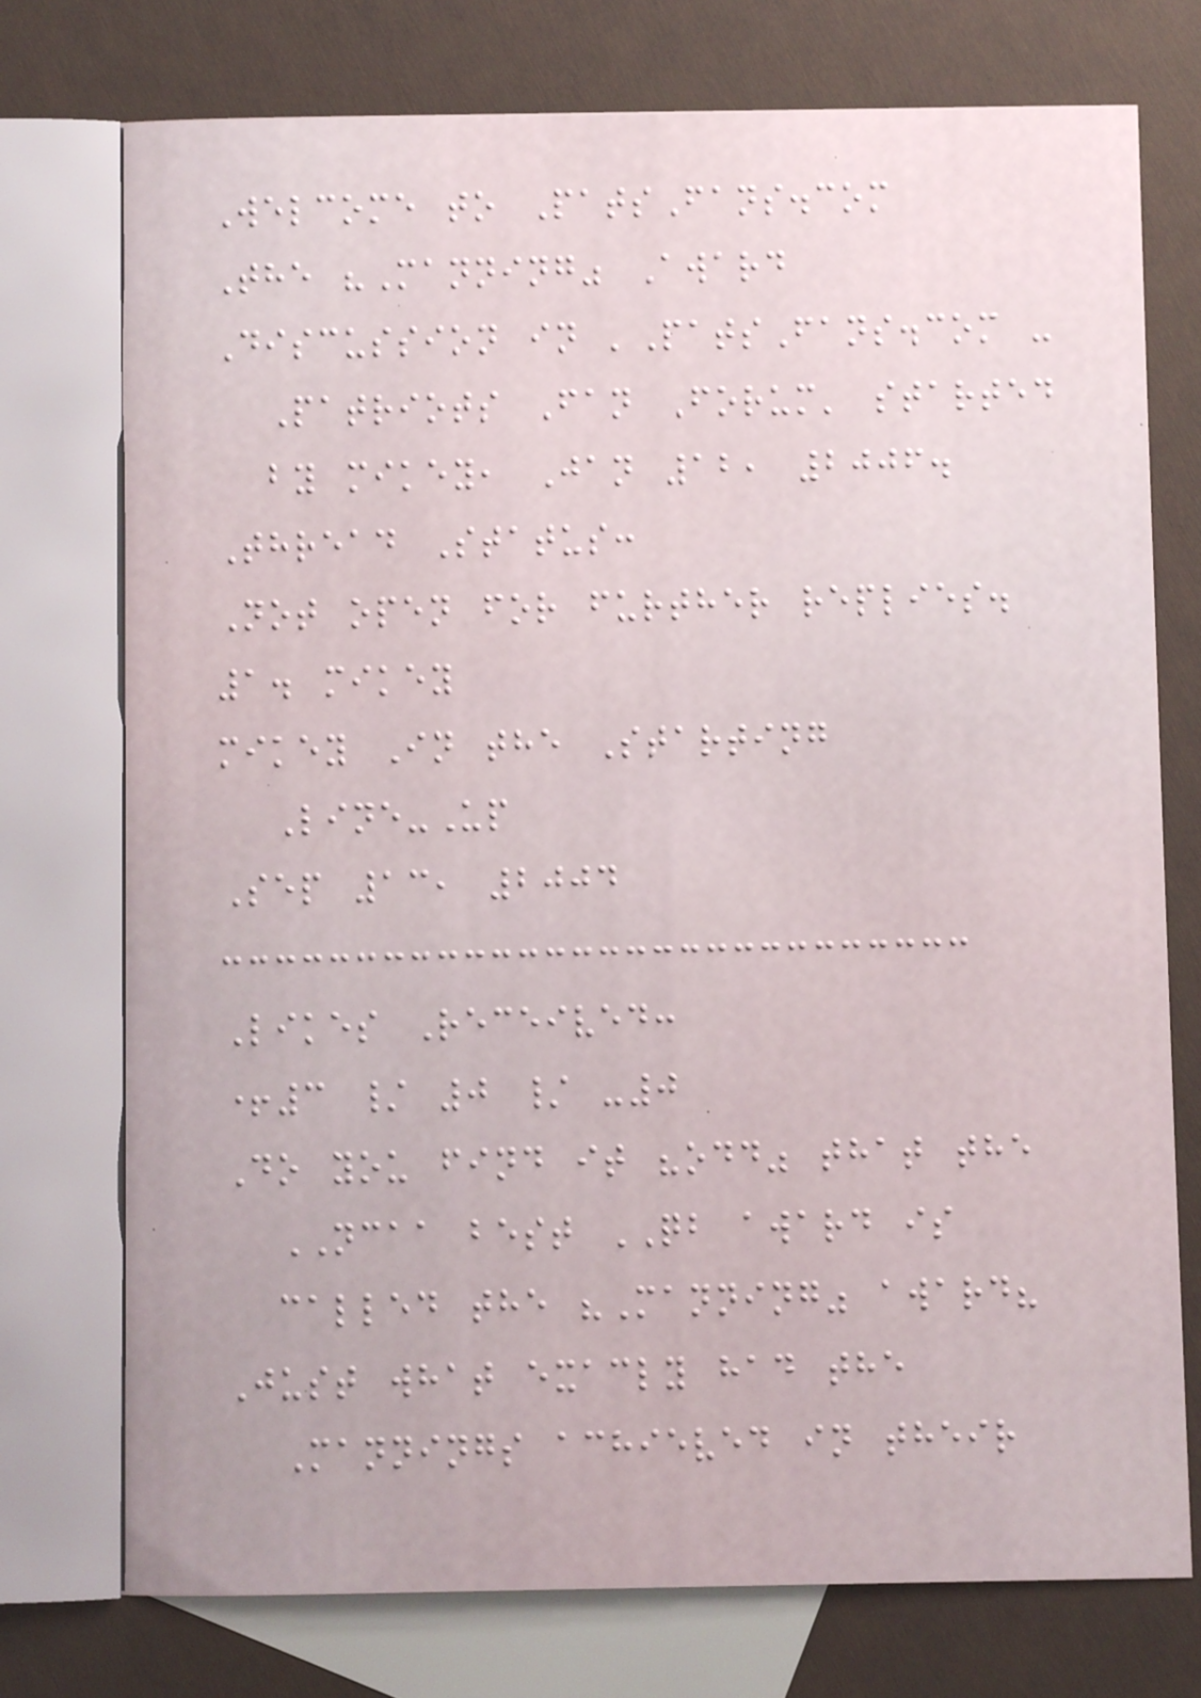Welcome to PatsFans.com
The "Manning" Award
Discussion in 'PatsFans.com -
Patriots Fan Forum' started
by mikey, Jan 12, 2006.
Thread Status:
Not open for further replies.
1. mikey
mikey In the Starting
Line-Up
Sep 13, 2004
Likes Received:
+3 / 0 / -0
Do you find it "odd" that the
NCAA best QB award is
called the "Manning" award?
Just what exacly had the
Mannings achieved in their
